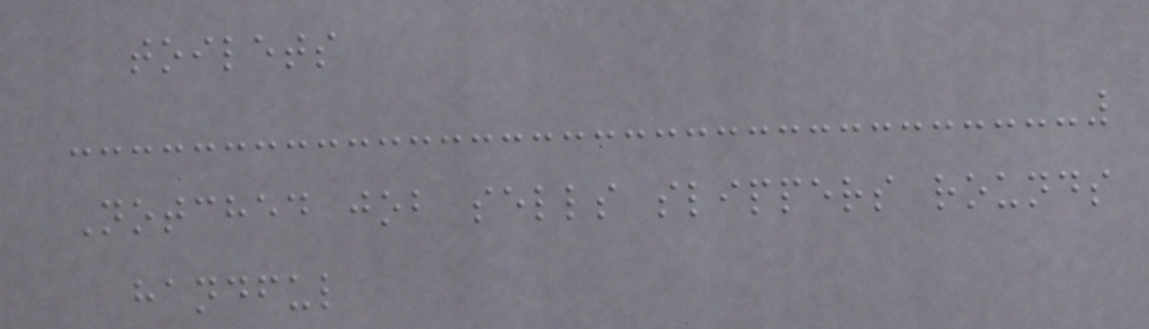toilets
Notched job sells slippers rounds
handful
